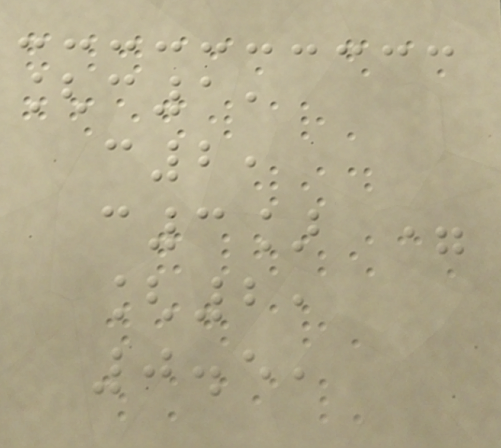[c1,
c2,
c3] =
[2,
0.5,
